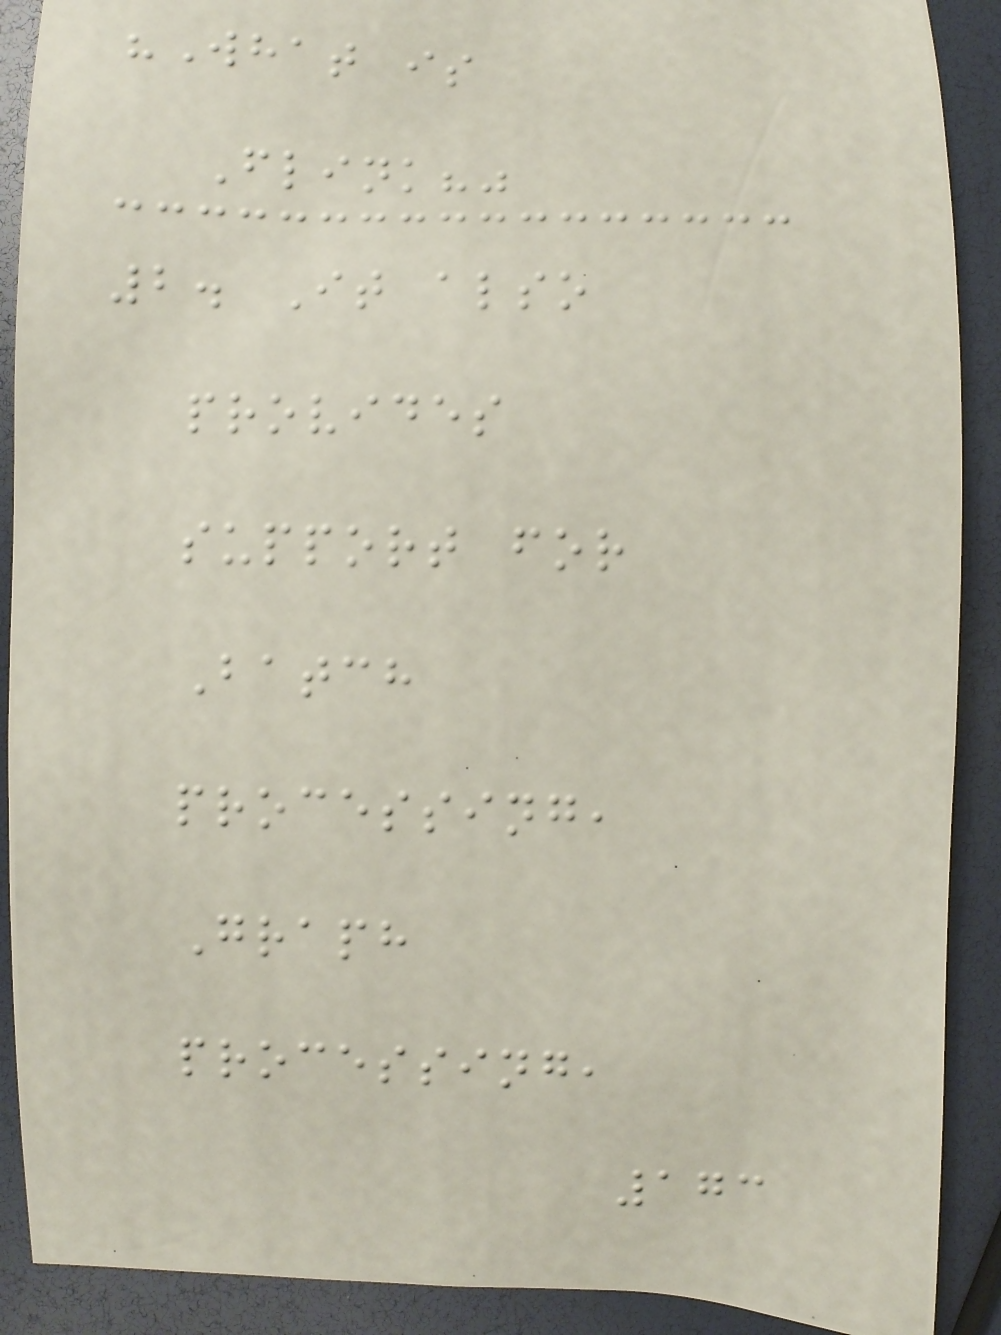"What is
Flink?"
2. It also
provides
support for
Batch
processing,
Graph
processing,
173
